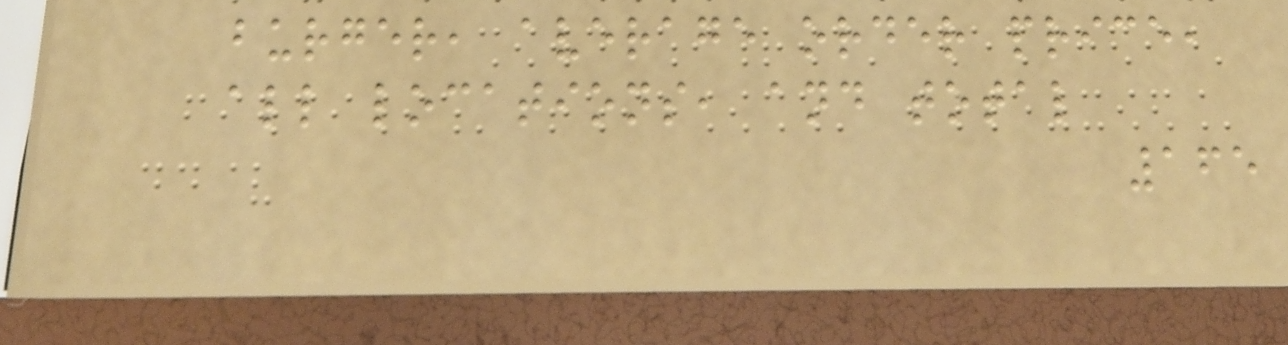burger, average order price,
all locations, and total
165
